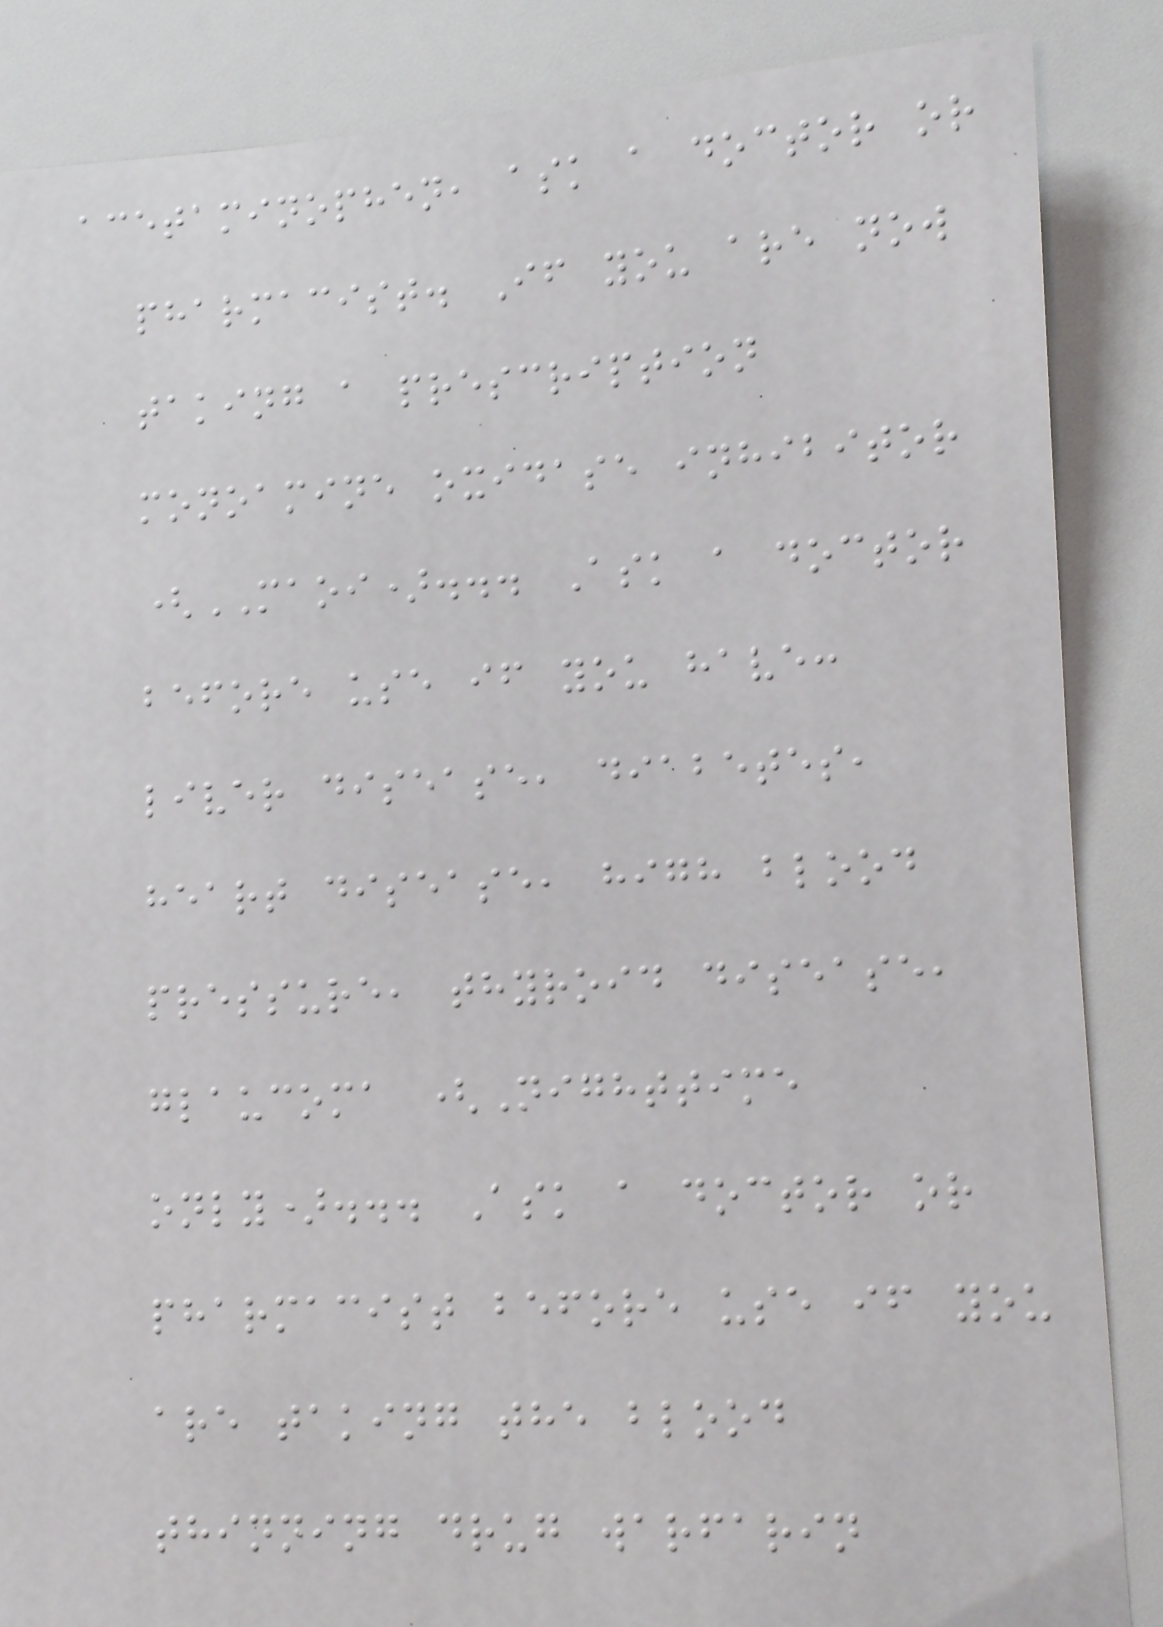acetaminophen, ask a doctor or
pharmacist. If you are now
taking a prescription
monoamine oxidase inhibitor
(MAOI)... Ask a doctor
before use if you have:
liver disease, diabetes,
heart disease, high blood
pressure, thyroid disease,
glaucoma (Nighttime
only)... Ask a doctor or
pharmacist before use if you
are taking the blood
thinning drug warfarin
